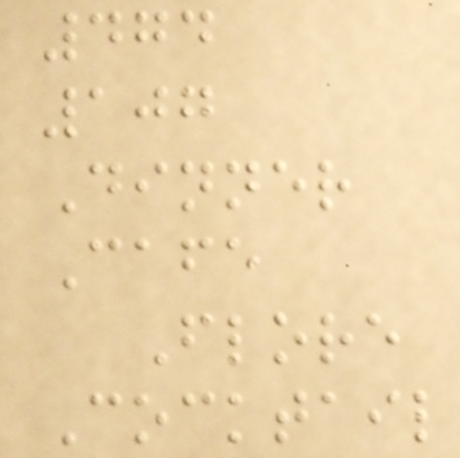474
107
Dinner
Cafe
Flore
Cocktail
